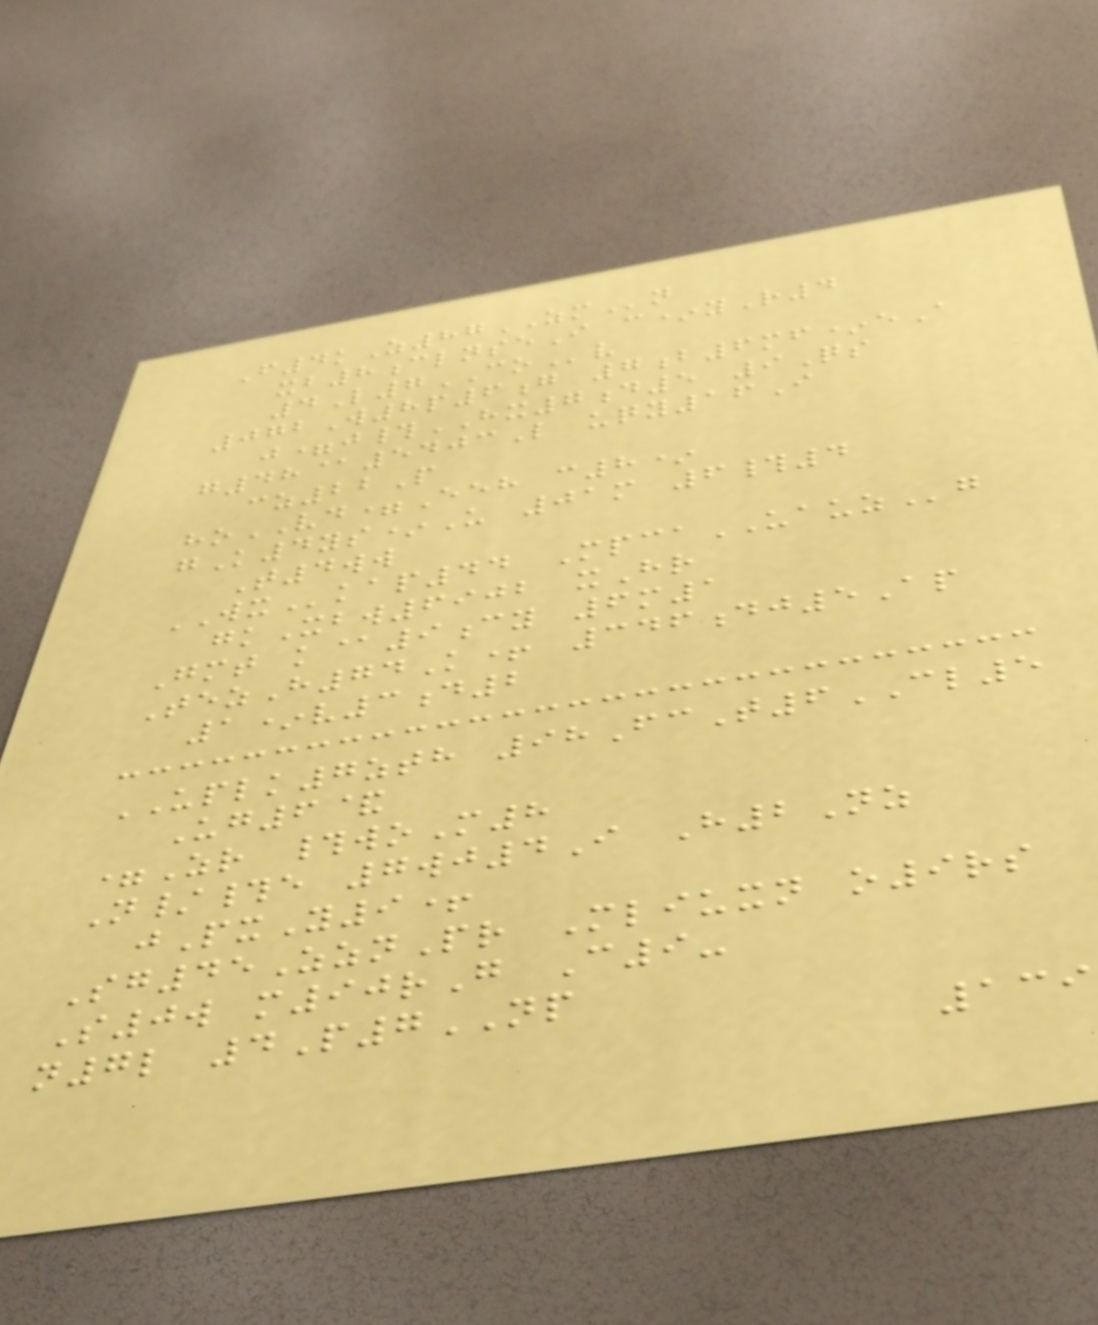F4kZ87ZMn
xb8clnseI c*yR4
4L7COv
072W8p6g 7b6mf*eA
j=j#HX7d5 9Qs
g48@5403L uqy16I
cz22P
hoVD=Eeh c8*
gK4ys*U 01m 6#4
T4ww
WXkap44 MpcaUAUZg
gkXbw6902 xHr
Gmt k@9cy 6m1
TezH74K+ 346dj5Ap
1*v3d2
UPLK7zth 98FcT6CL5
Ug6&
=Zr #woM8
N/#e 7wj4I H2Nz
jPxY9+
Sg45ZznPr Mliuxn o9rs
S0w m90rG C9-
n7l 4P7NP
139
